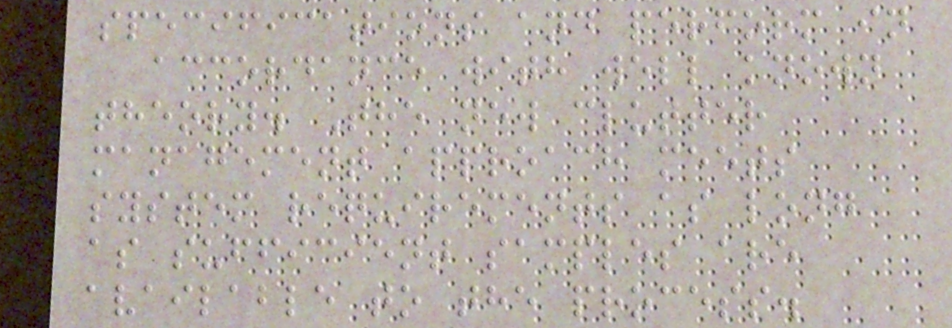specifications and perform in
accordance with well known
theory. The new clutter
management approach meets
system requirements as long
as sufficient samples are
available to the process.
